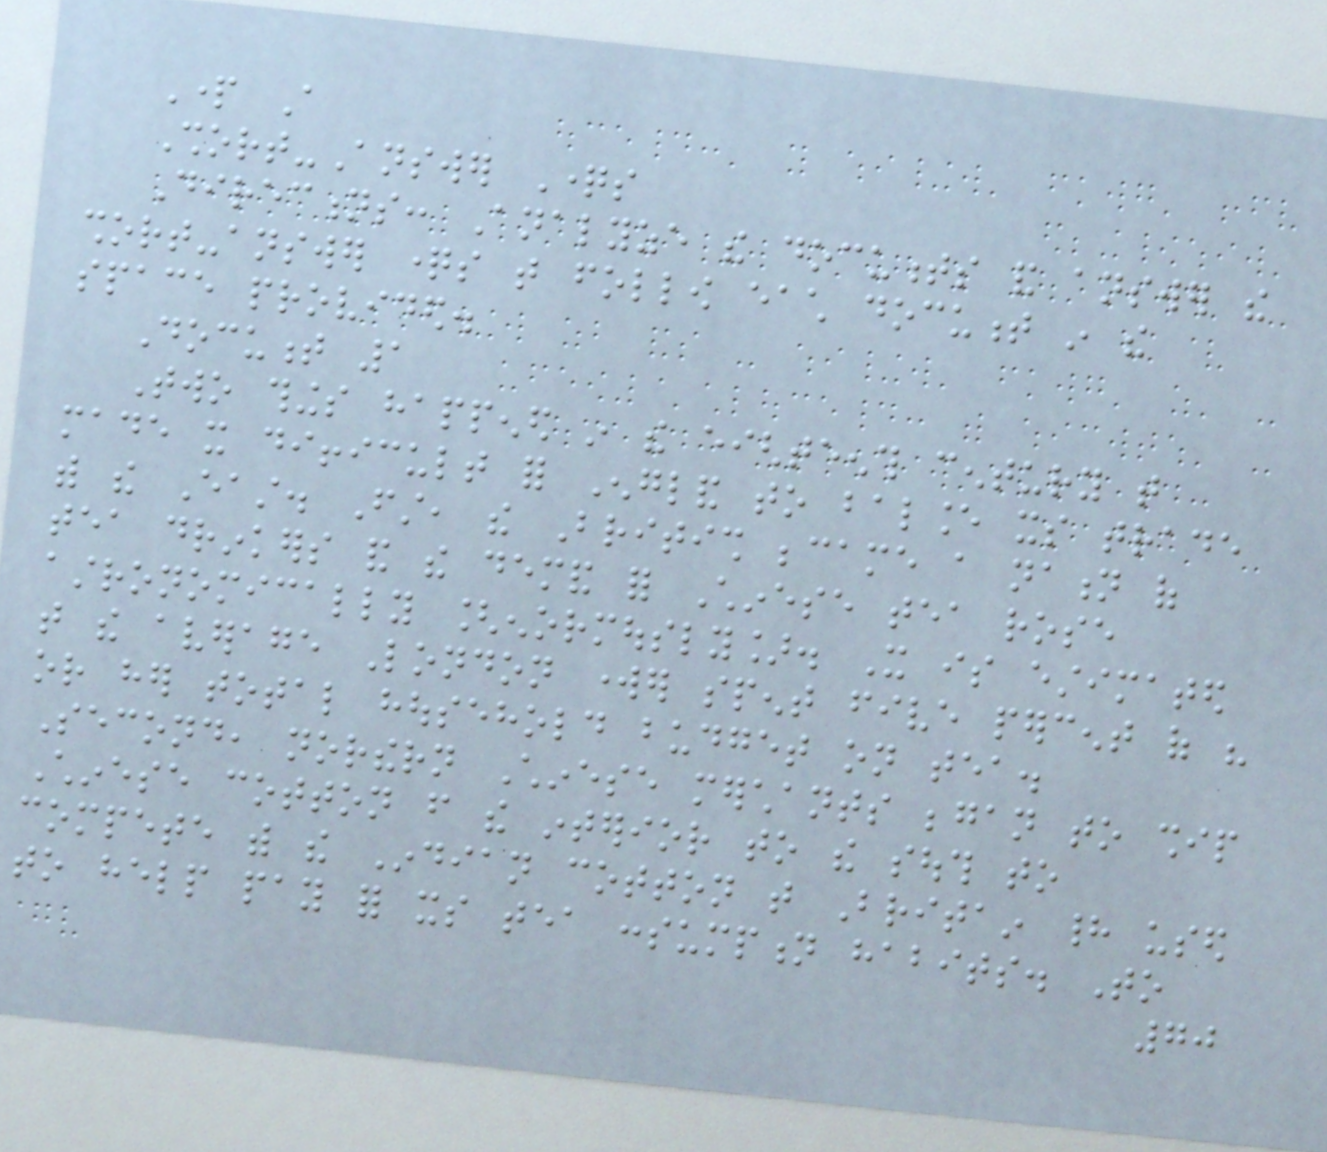Part A
Short-Answer Questions
Directions: Analyze the documents and answer the
short-answer questions that follow each document in the
space provided.
Document 1
Two things happened in the eighteenth century that
made it difficult for England to balance its trade
with the East. First, the British became a nation of
tea drinkers and the demand for Chinese tea rose
astronomically [enormously]. It is estimated
that the average London worker spent five percent of his
or her total household budget on tea.
Second, northern Chinese merchants began to ship
Chinese cotton from the interior to the south to
compete with the Indian cotton that Britain had used
to help pay for its tea consumption habits. To
70
